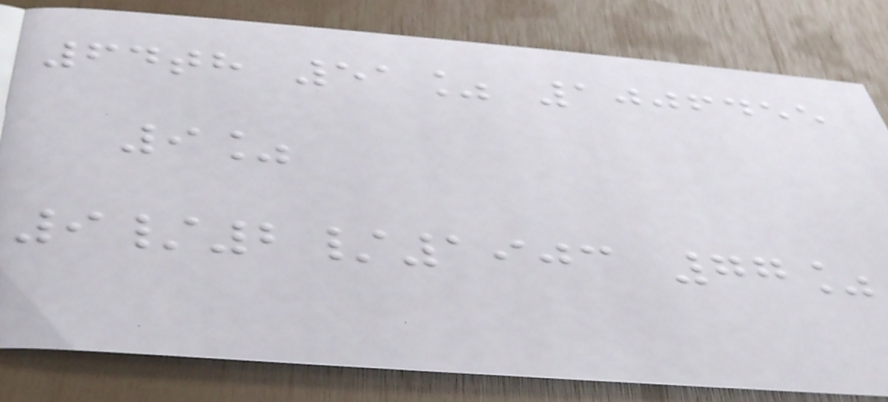64th 51% 1006455
9%
9/2/1903 77%
